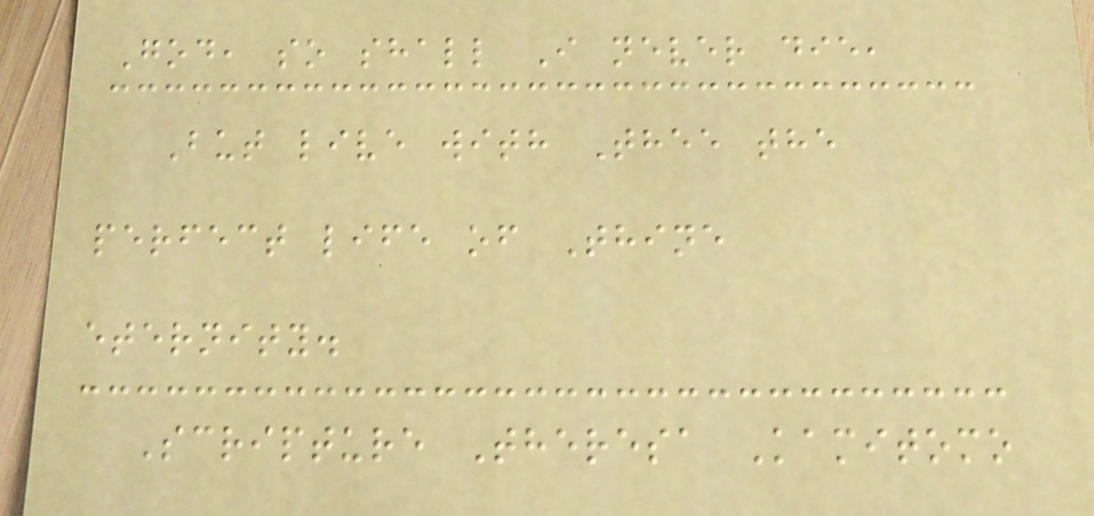God, so shall I never die,
But live with Thee the
perfect life of Thine
eternity.
Scripture Theresa Kamitomo
